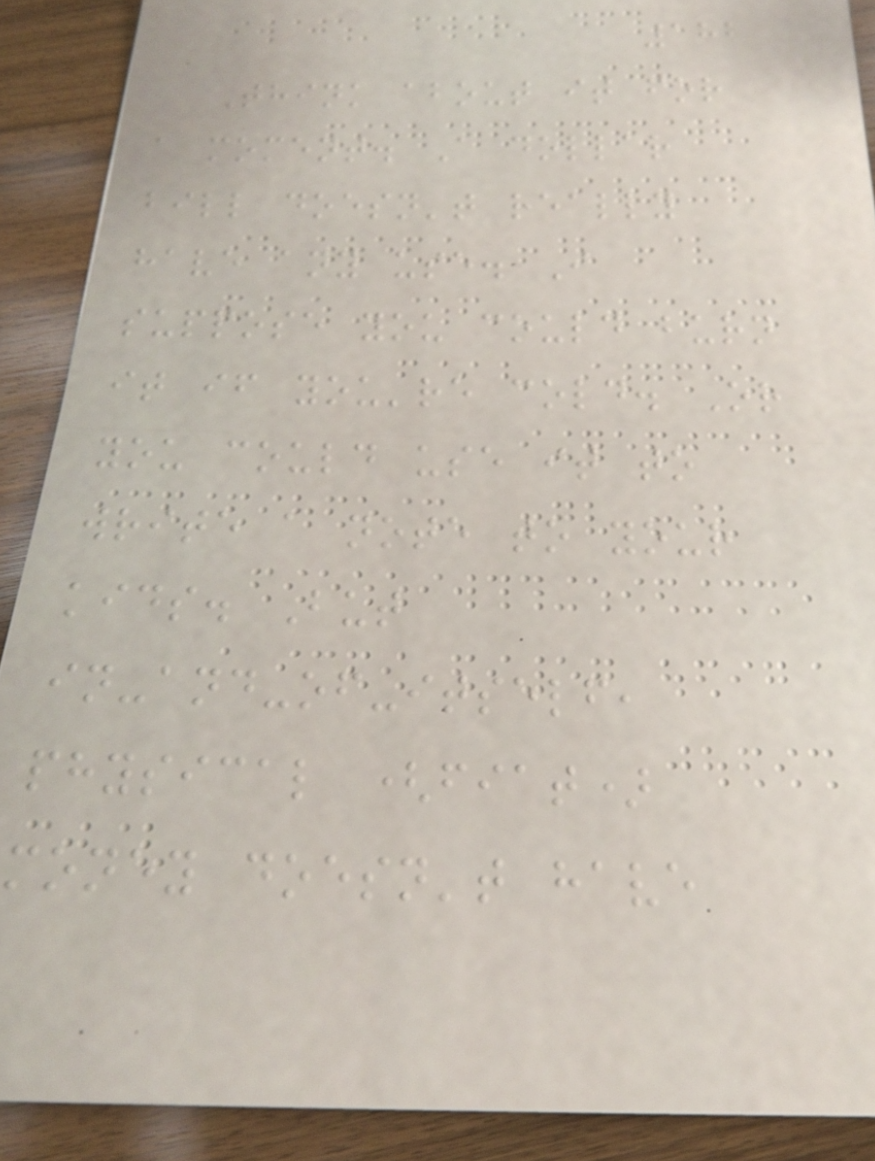182
Think about it for
a moment. A dollar
bill doesn't really
have any use. I
suppose you could burn
it if you're cold. Or
you could use it to
write a note to your
kids. But
in-and-of-itself,
physical (fiat)
money doesn't have
